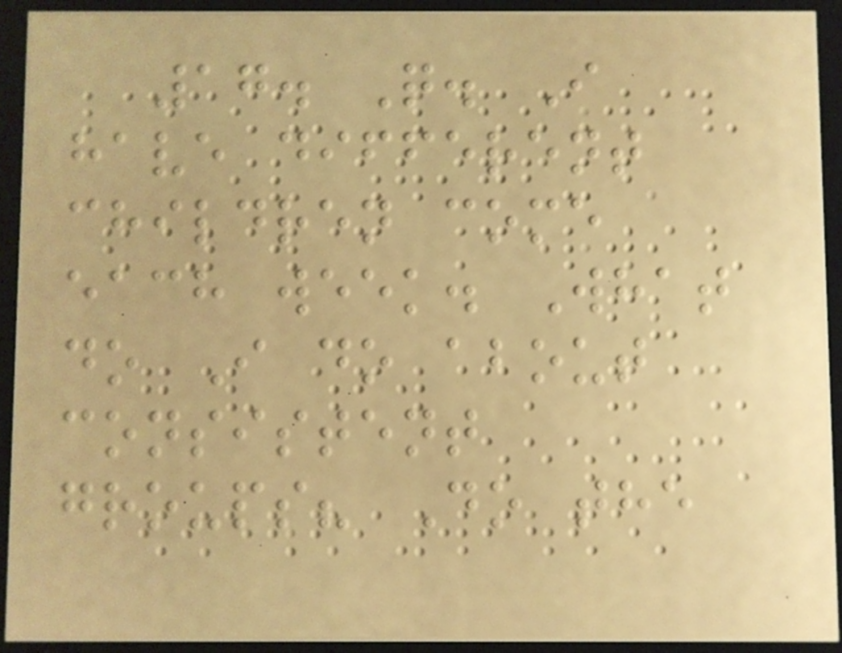17. Q. I
have different
children come
each week. What
do I do about
consistent
groups? Do the
